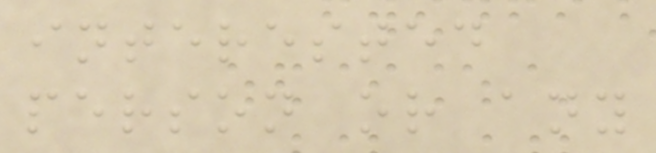interested
person or any
